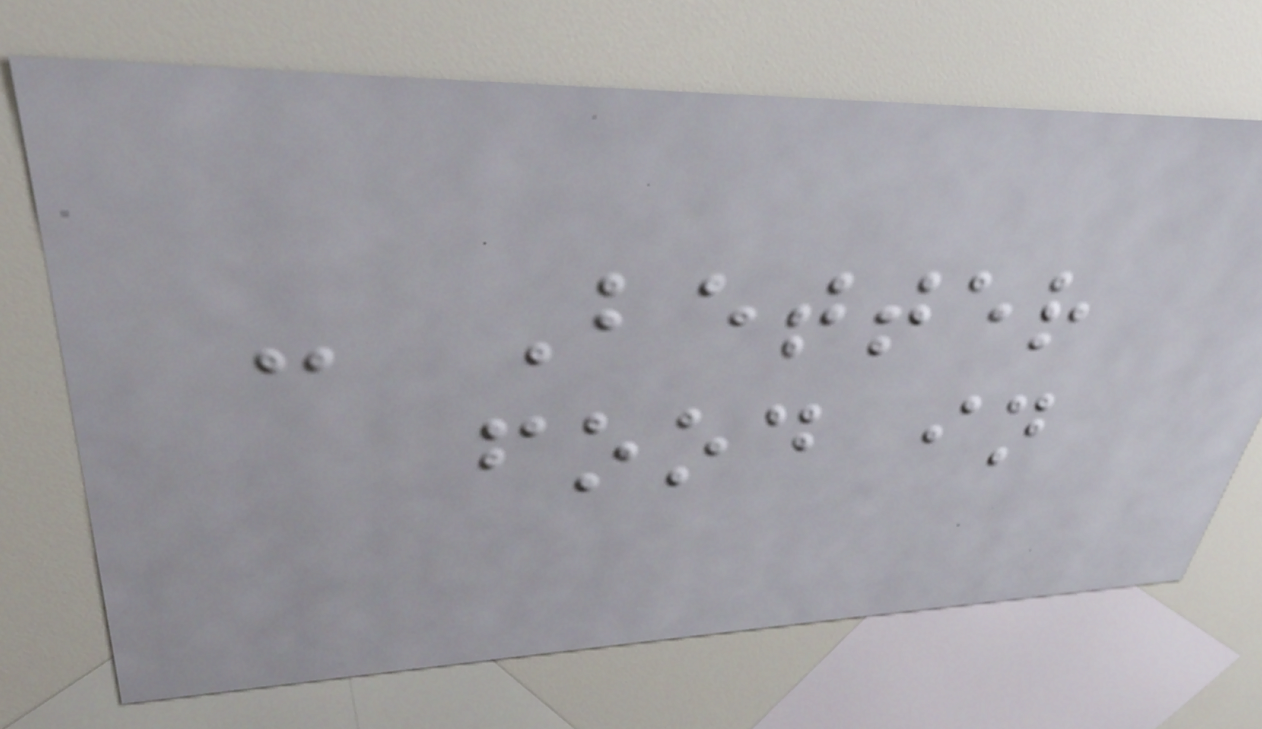- Better
food in
